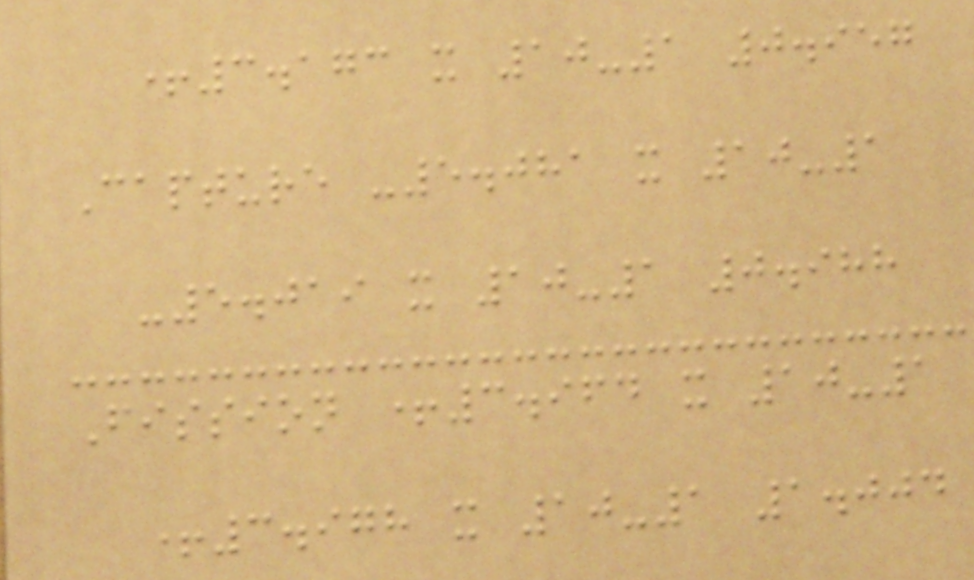+3.173 x 10-1 0.957
Capture -5.081 x 10-1
-5.019 x 10-1 0.988
Fission +3.964 x 10-1
+3.978 x 10-1 1.004
